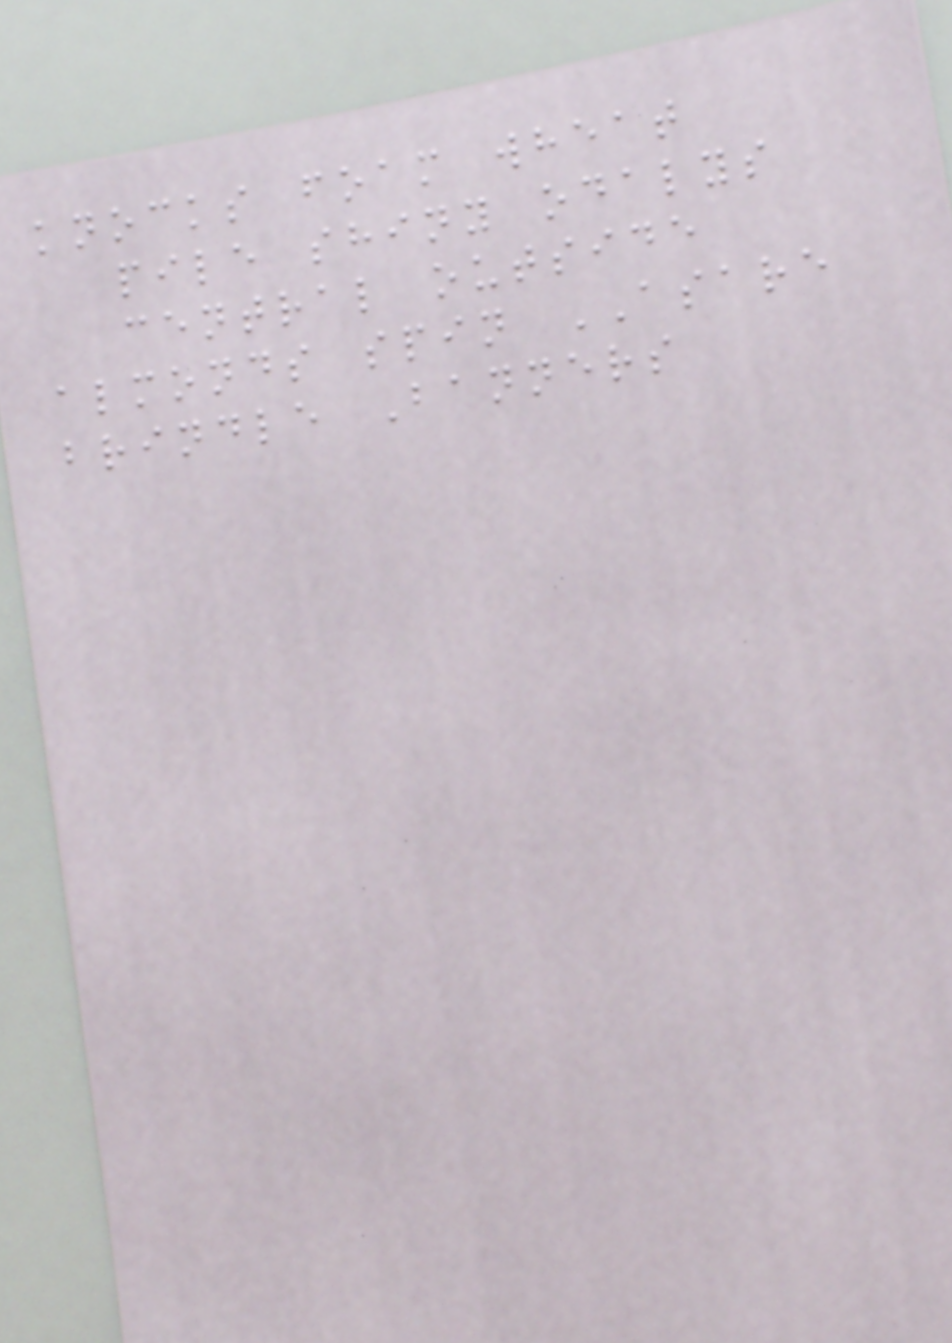knocks foam wheat
pile shiny odalys
central outside
almonds spin ASARE
brindle Banners
